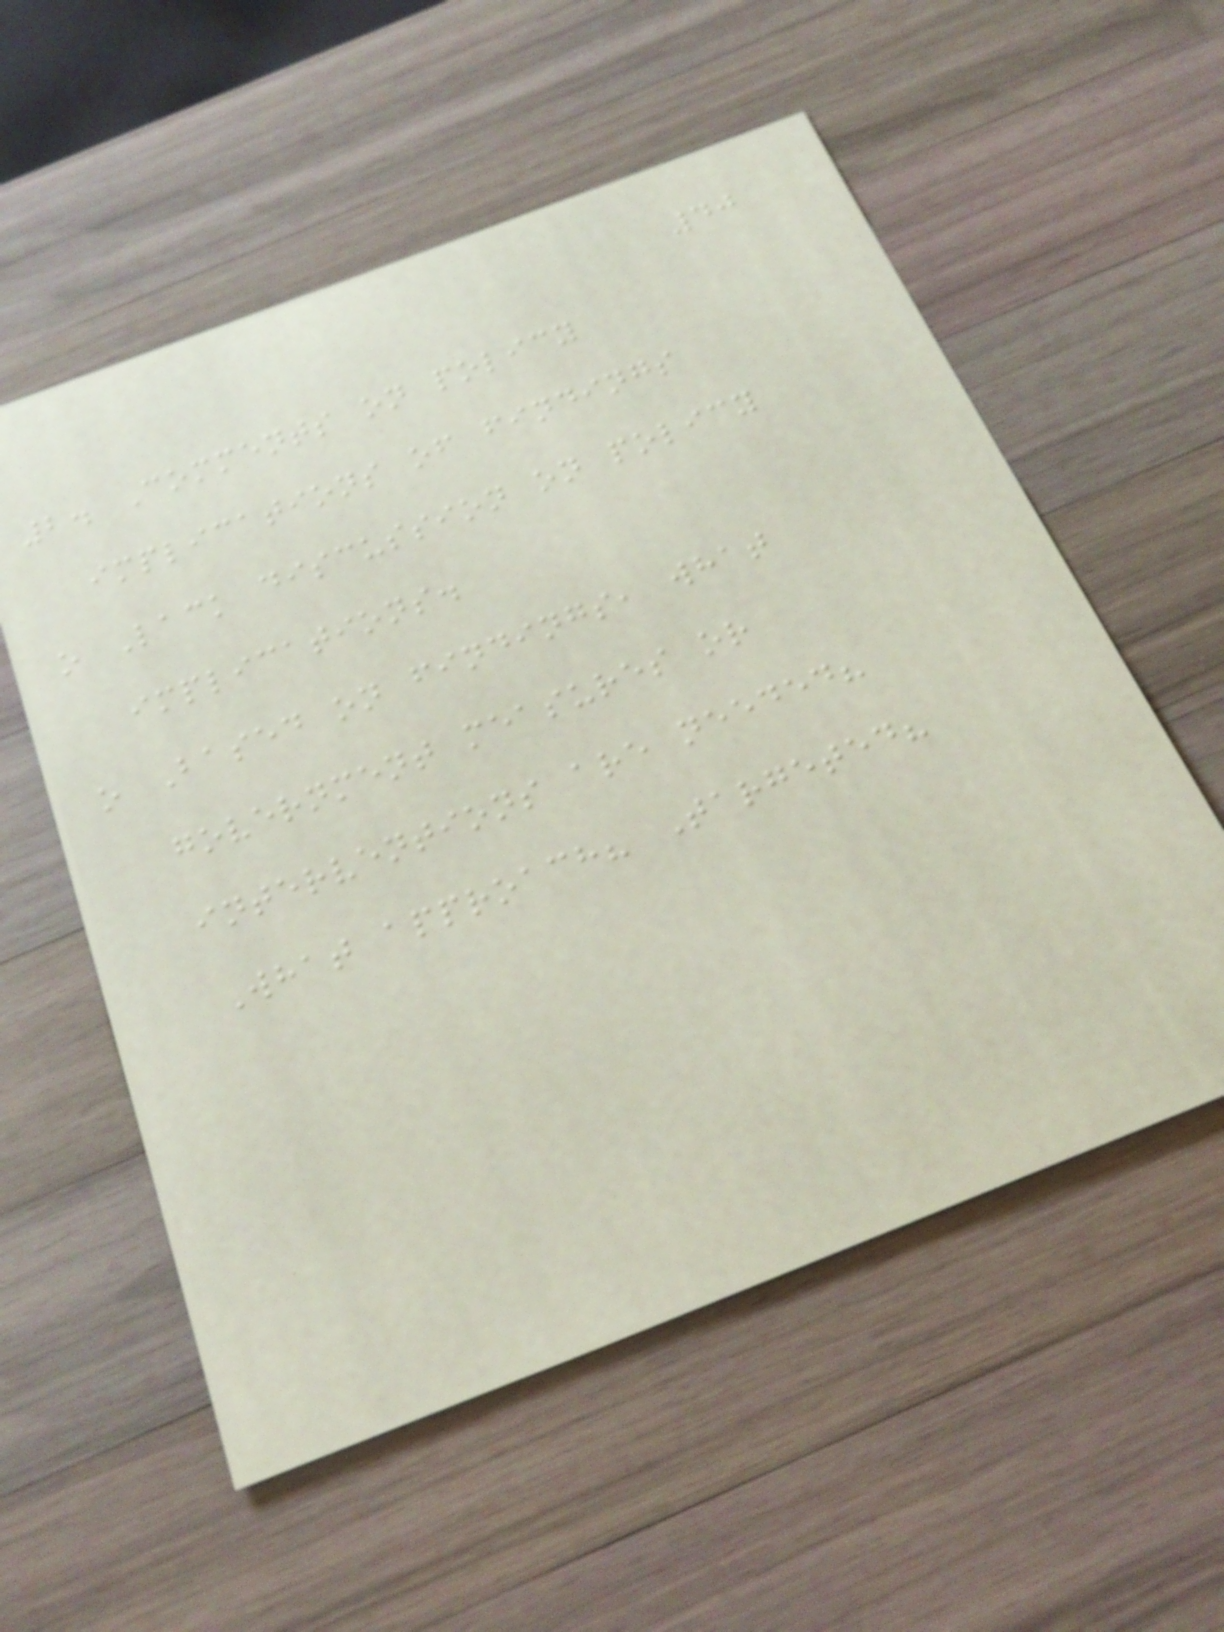40
2. Comments on policy
implications of findings
o Lack discussion on policy
implications.
o Based on findings, what
government measures or
interventions are needed?
What approach? Targeted?
